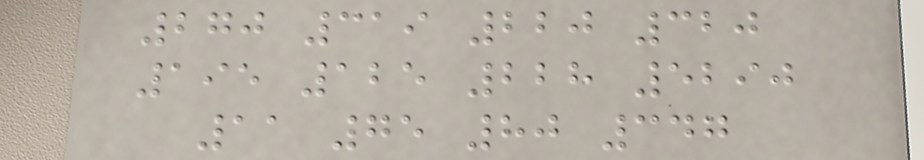270 319 220 320
195 125 228 5290
11 75 80 347
